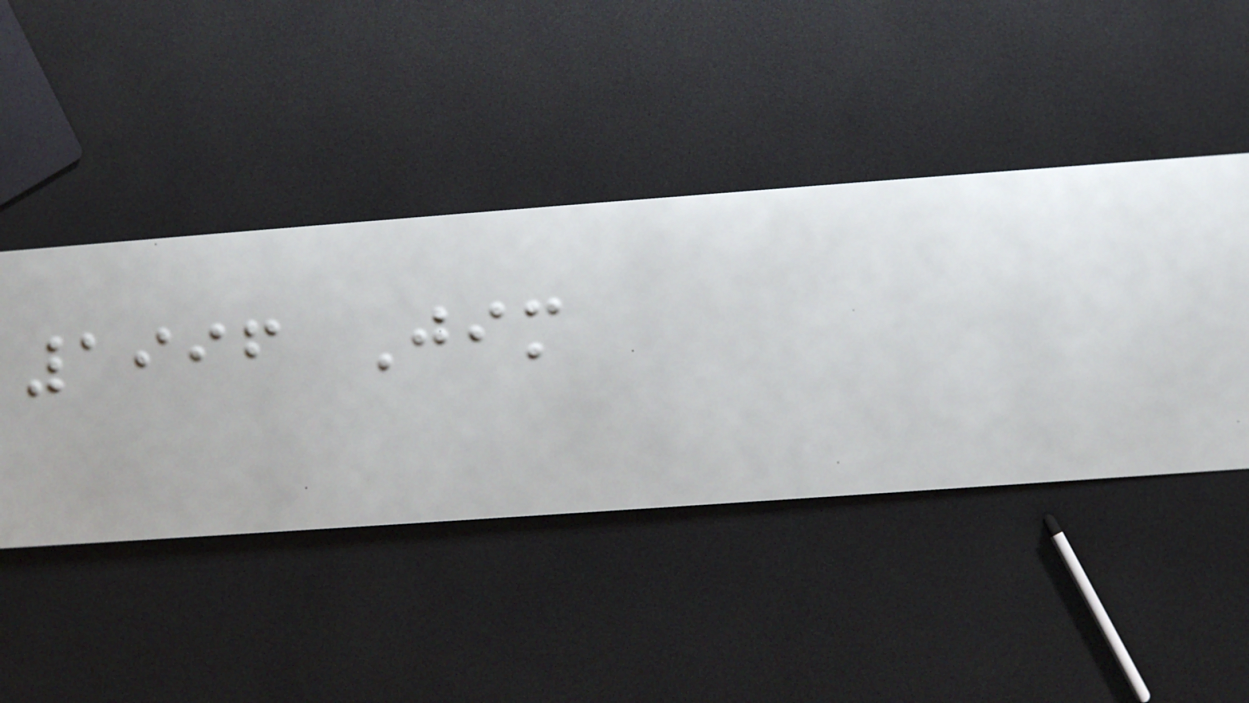1996 Jim
